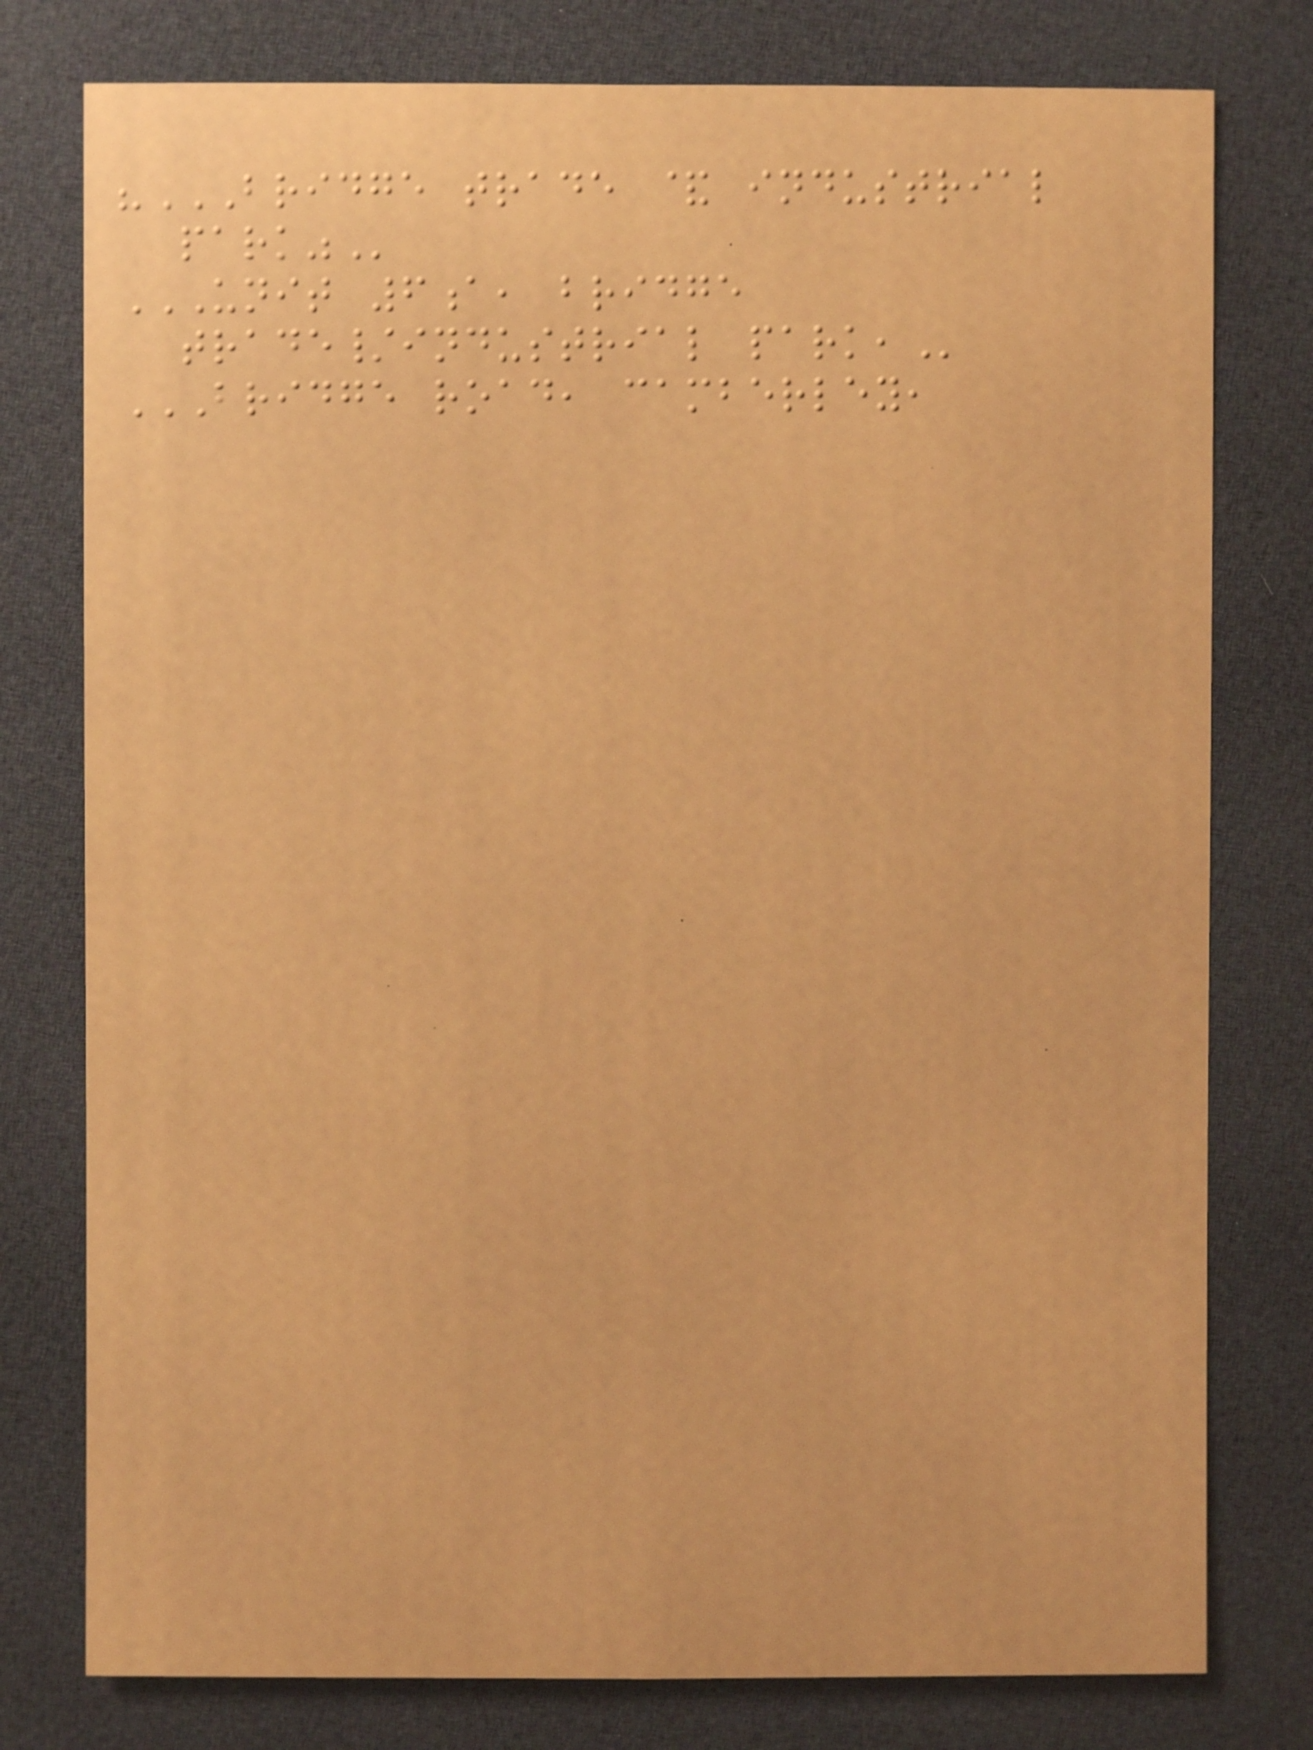"BRIDGE TRADE & INDUSTRIAL
PARK"
UNIT 6A, BRIDGE
TRADE/INDUSTRIAL PARK,
BRIDGE ROAD, CAMBERLEY,
